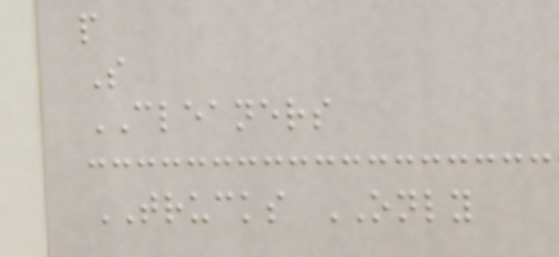p
S
CLEANERS
TRUCKS ONLY
